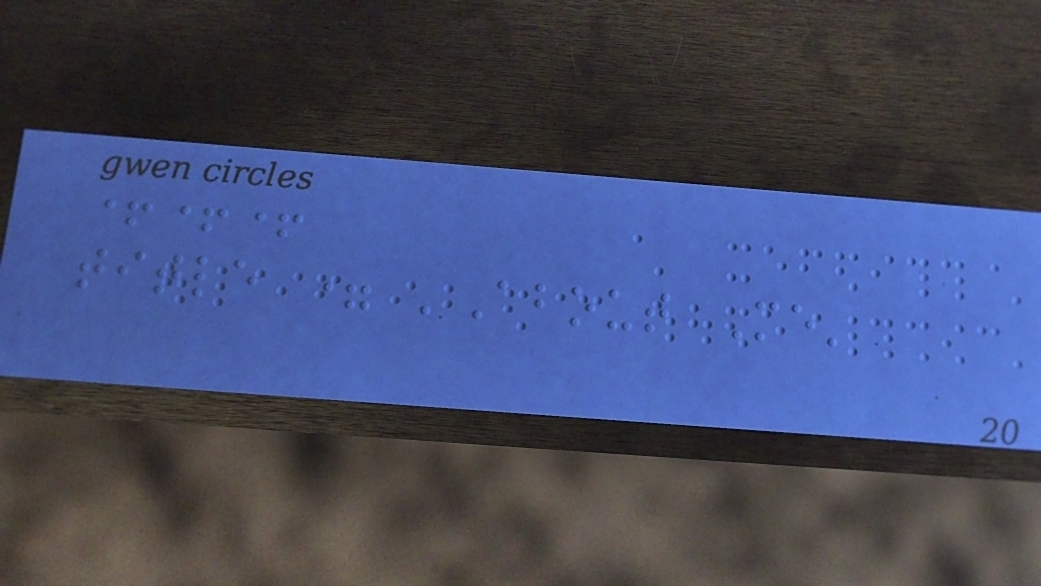+++
title = 'About Me'
